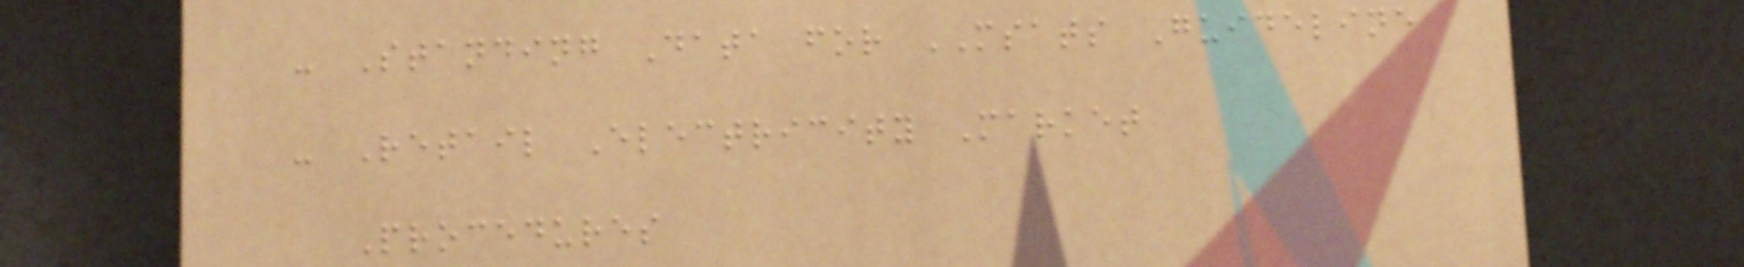- Standing Data for MSATS Guideline
- Retail Electricity Market
Procedures
